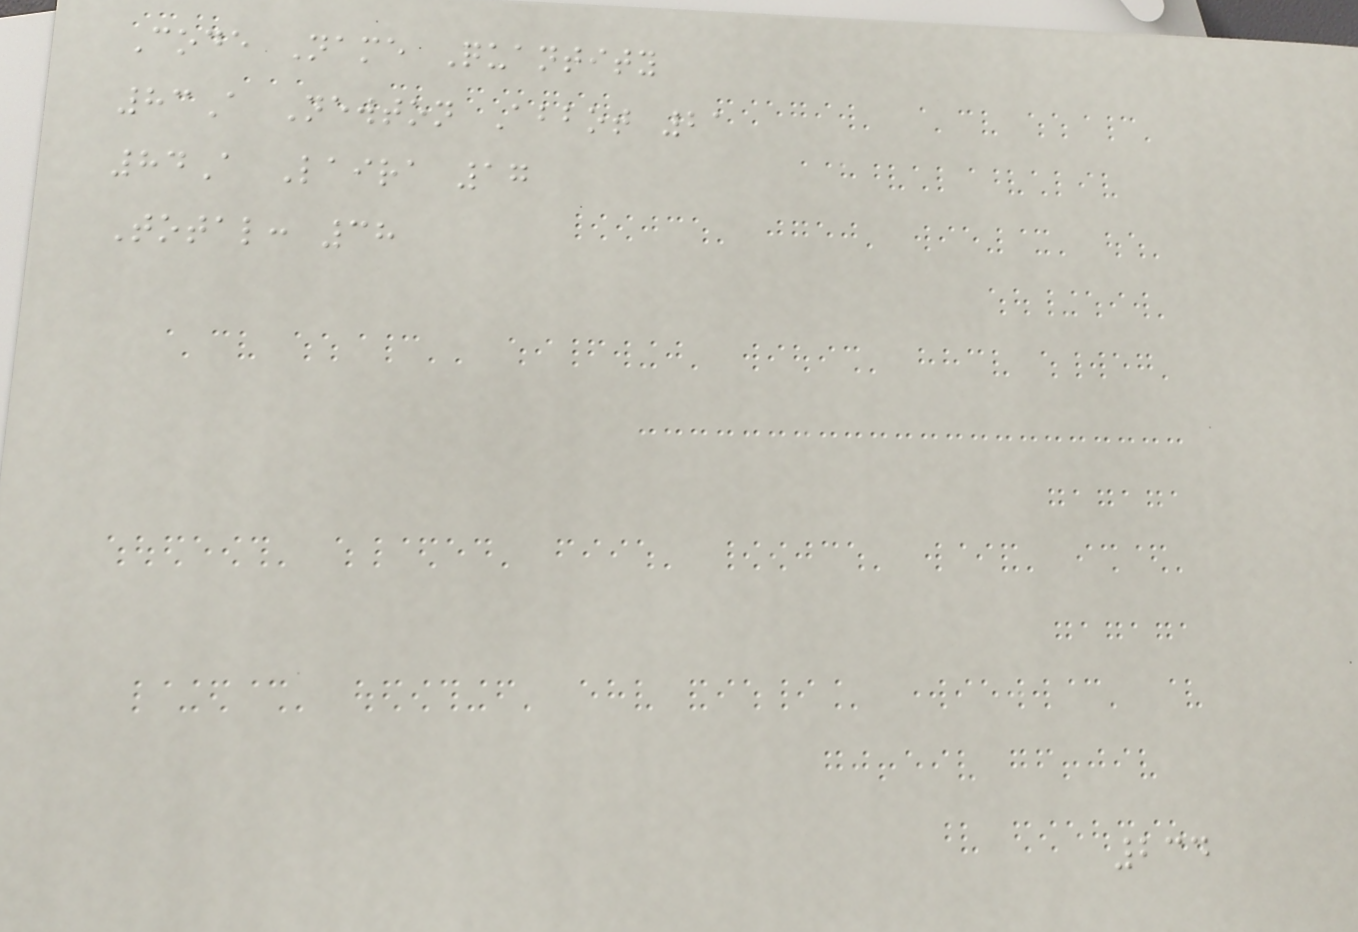Code Name Quantity
83A Newton Abbot 21
84A Laira 17
Total: 38
234
